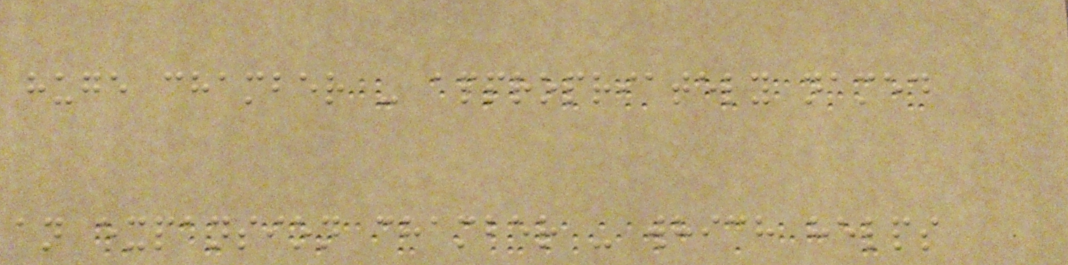huge chamber - appropriately named
an expansion chamber - which helps
